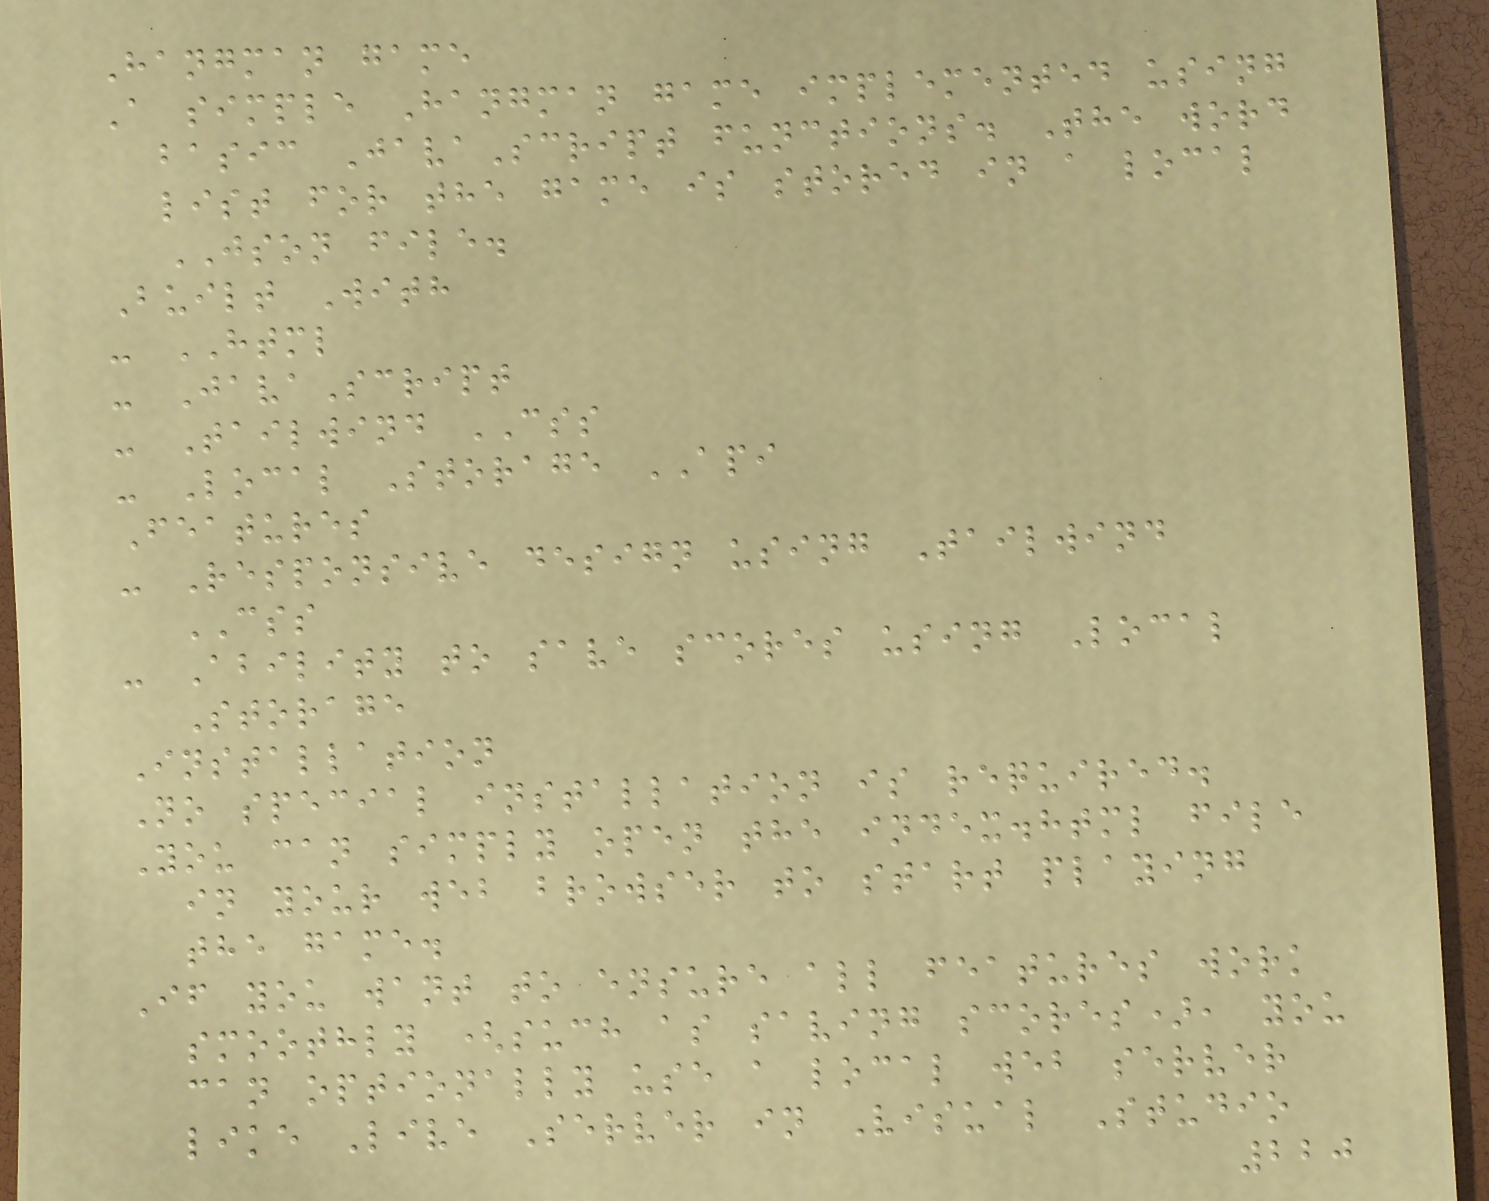Hangman game
A simple Hangman game implemented using
basic JavaScript functions. The word
list for the game is stored in a local
JSON file.
Built With
- HTML
- JavaScript
- Tailwind CSS
- Local Storage API
Features
- Responsive design using Tailwind
CSS
- Ability to save scores using Local
Storage
Installation
No special installation is required.
You can simply open the index.html file
in your web browser to start playing
the game.
If you want to ensure all features work
smoothly (such as saving scores), you
can optionally use a local web server
like Live Server in Visual Studio
220
